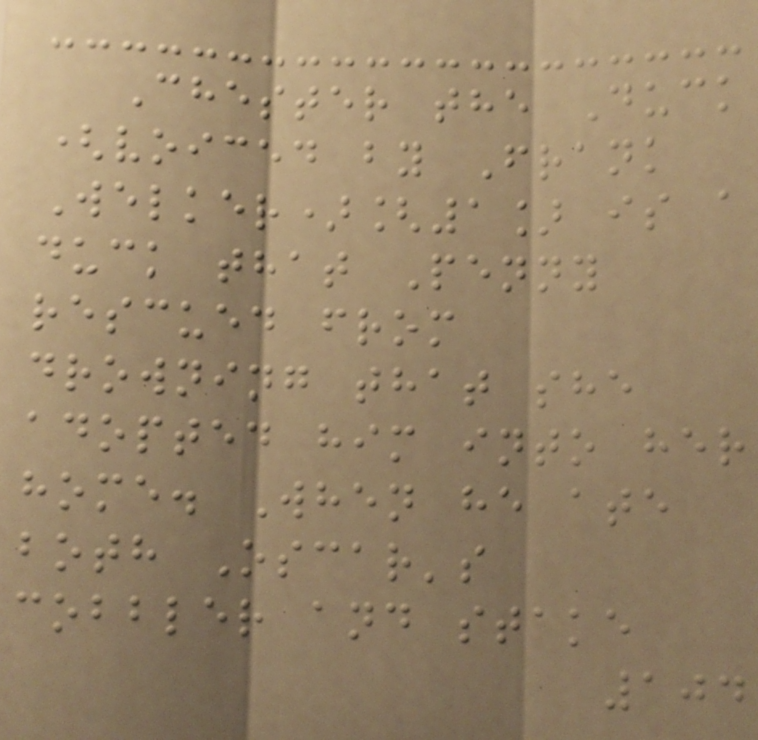Chester the Duck
(voiced by Frank
Welker)[1] is a
duck that Penny
rescued from
drowning that she
adopted him into her
home. When he ate
both Oscar's
cobbler and stake
104
